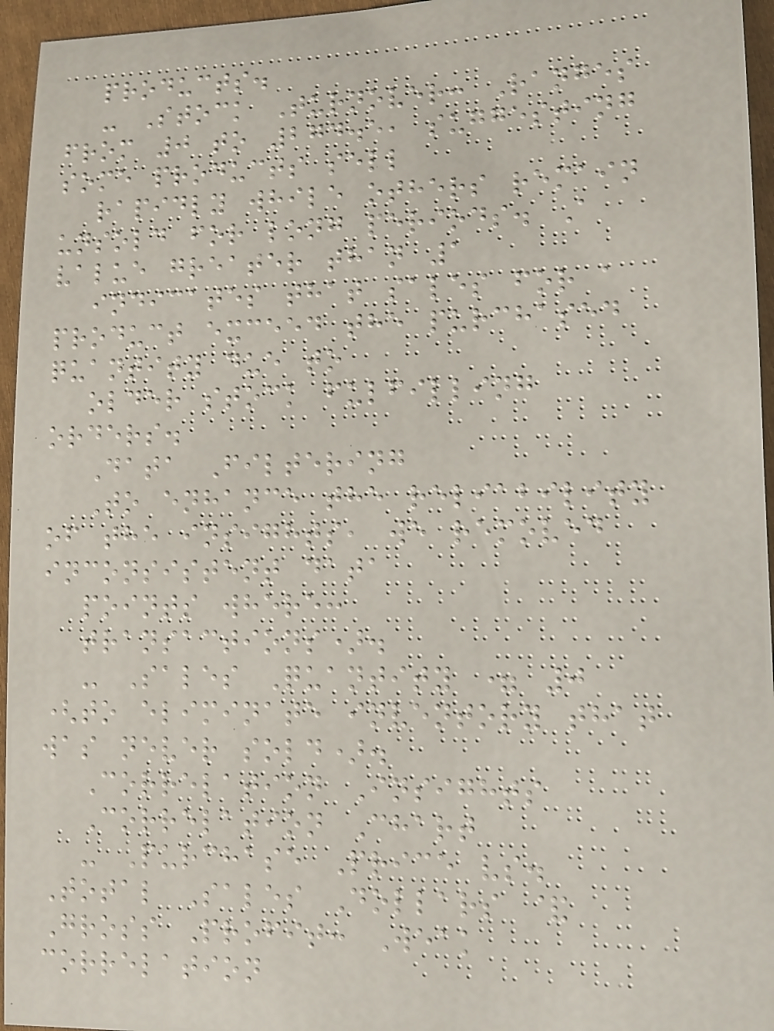products.
- Stock Turnover: Ranges
from 0 to 274.5, suggesting
some products sell
rapidly while others remain
unsold for long periods. A
value greater than 1
indicates that sales for a
product exceed the purchased
quantity due to
older stock fulfilling
orders.
Data Filtering
To enhance the reliability
of the insights, we removed
inconsistent data
points where:
transactions).
- Sales Quantity = 0
(to eliminate inventory that
was never sold).
Correlation Insights
Correlation Chart
- Purchase Price vs.
Total Sales Dollars &
Gross Profit: Weak
correlation
